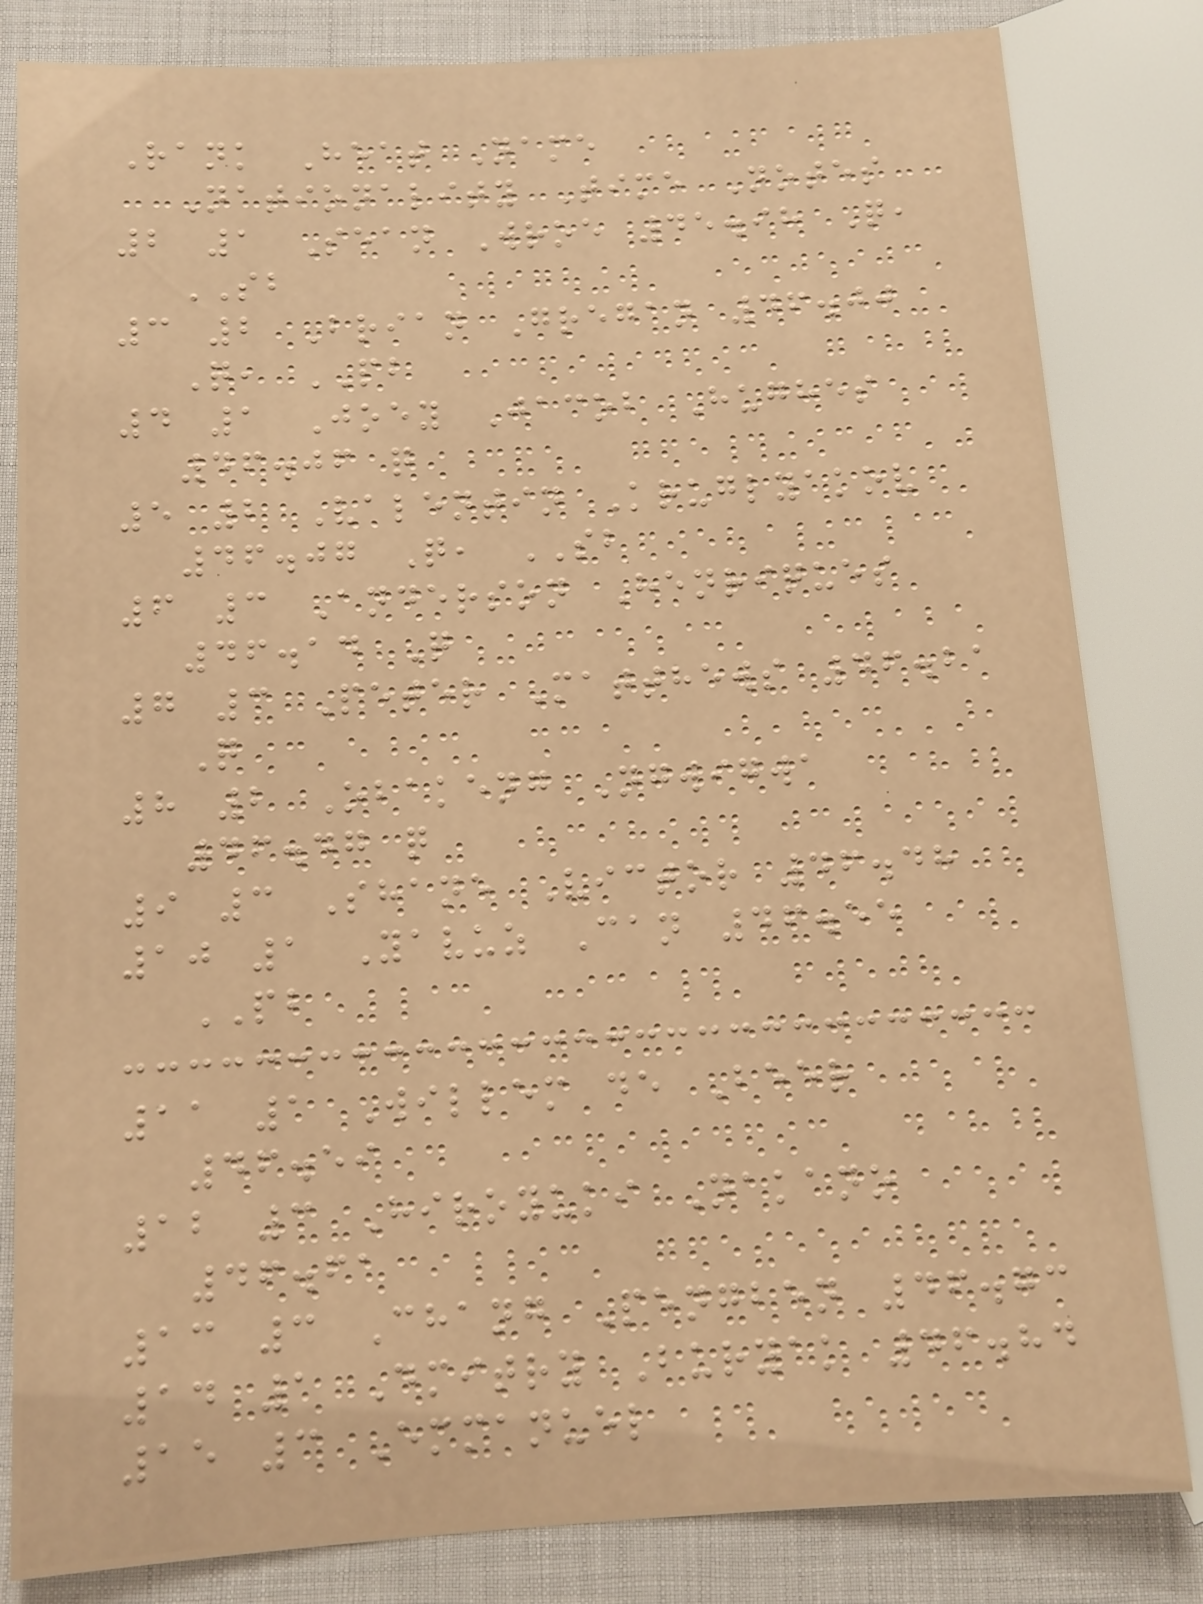Rank Heat Name
Nationality Time Notes
2 1 Sean Wroe 45.98 Q,
SB
3 2 Brian Gregan 46.00
Q, PB
4 1 Joey Jacob Hughes
46.06 q
5 2 Valentin Kruglyakov
46.07 Q, SB
6 3 Anderson Henriques
46.14 Q
7 3 Peter Matthews 46.21
Q
8 2 Obakeng Ngwigwa
46.47 q
9 3 Shane Victor 46.48
10 1 Yavuz Can 46.55
PB
11 1 Willem de Beer
46.59
12 3 Hiroyuki Nakano
46.61
13 3 Chang Pengben 46.73
14 1 Dmitry Buryak 46.84
15 3 Emmanuel
